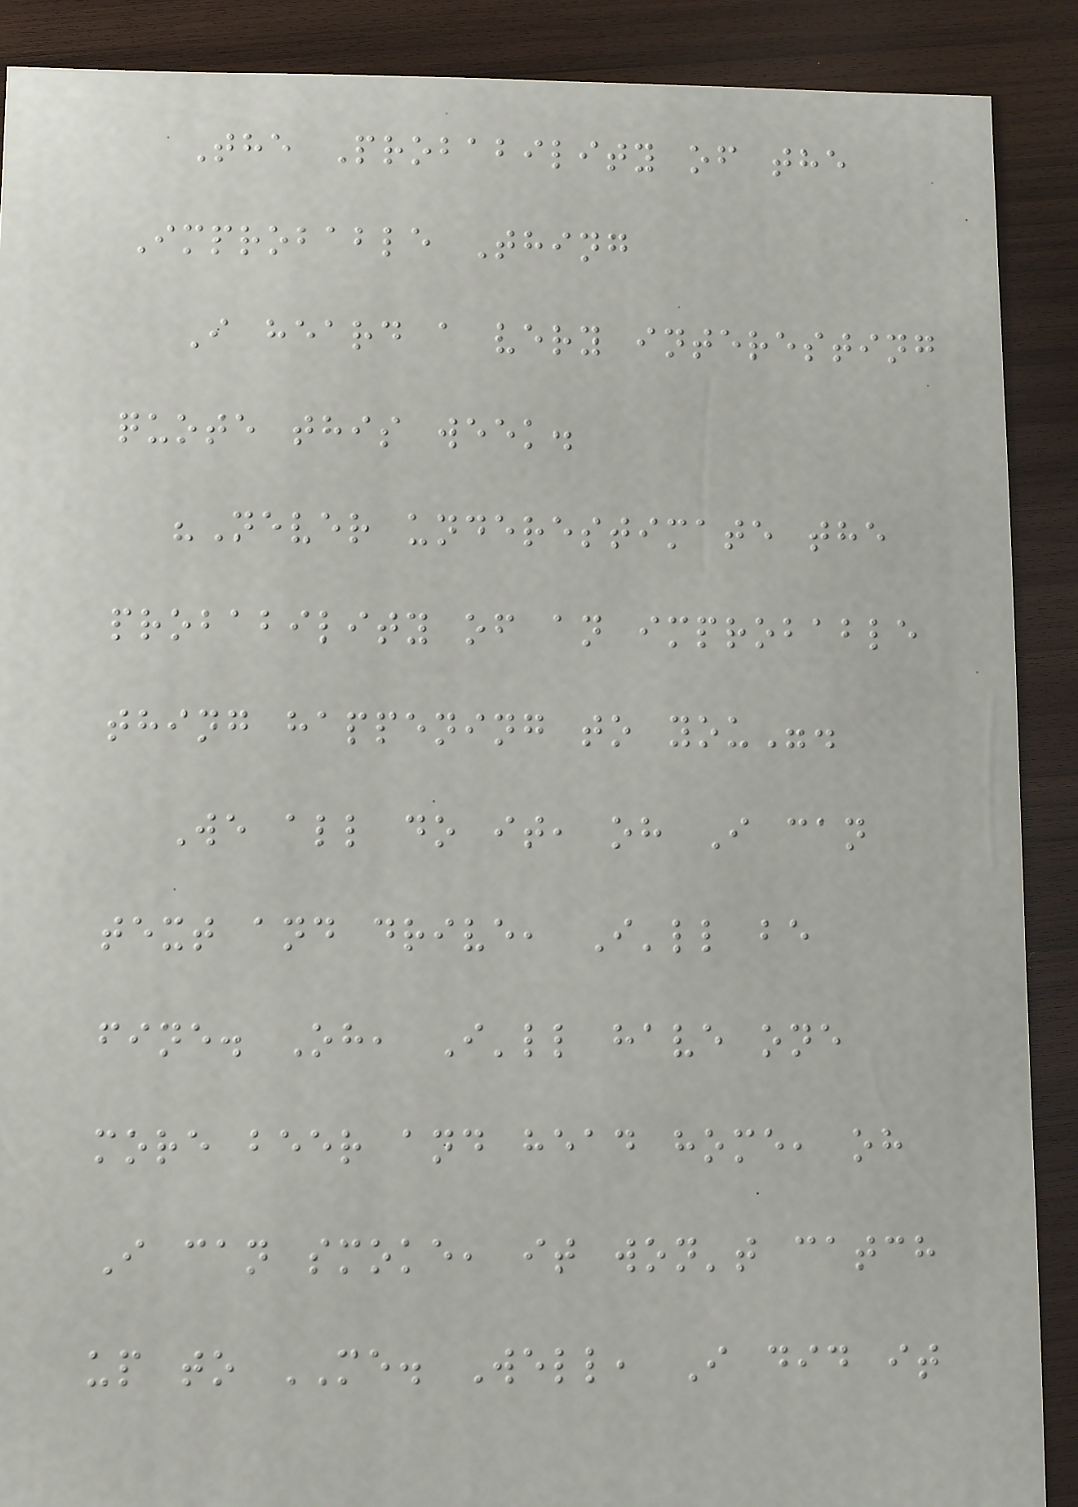The Probability of the
Improbable Thing
I heard a very interesting
quote this week.
"Never underestimate the
probability of an improbable
thing happening to you".
We all do it, oh I can
text and drive, I'll be
fine. Oh, I'll have one
more beer and head home, oh
I can smoke, it won't catch
up to ME. Well, I did it
